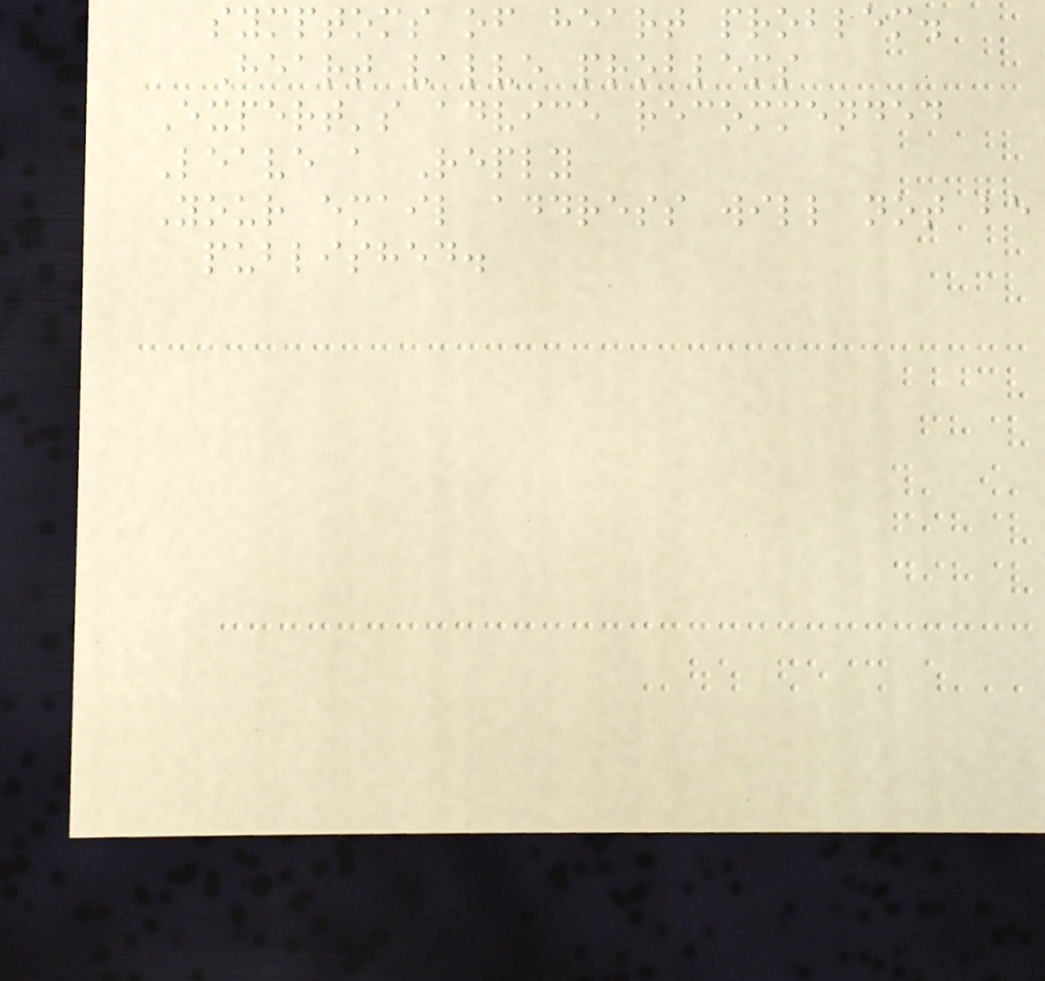symptoms of heart problem.
Heart valve problems
Expert's advice recommended
Leave a Reply
Your email address will not be
published.
